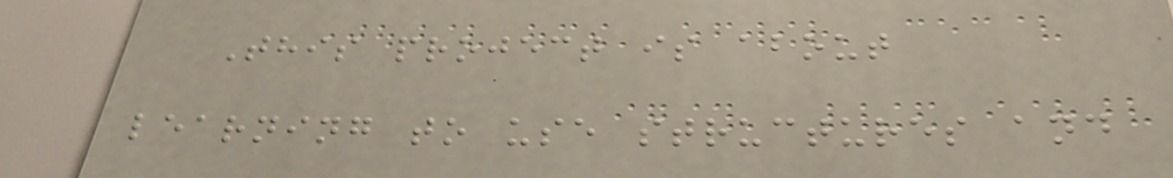This project is about
learning to use structures and
